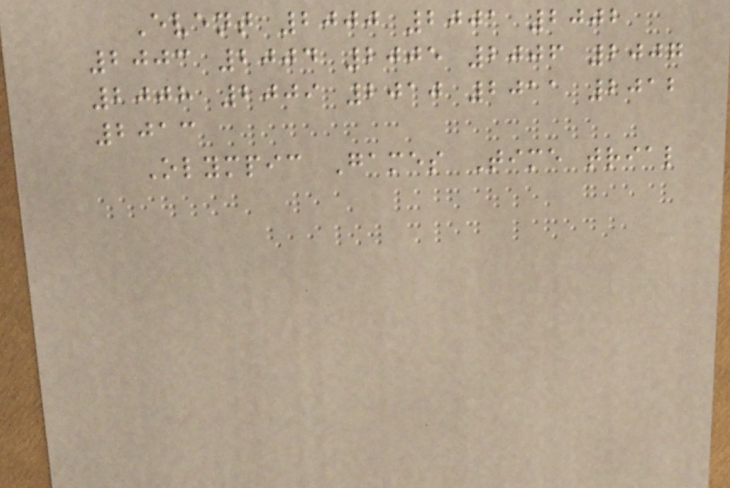Event 2000 2001 2002
2003 2004 2005 2006 2007
2008 2009 2010 2011 2012
2013
Olympic Games Time trial
